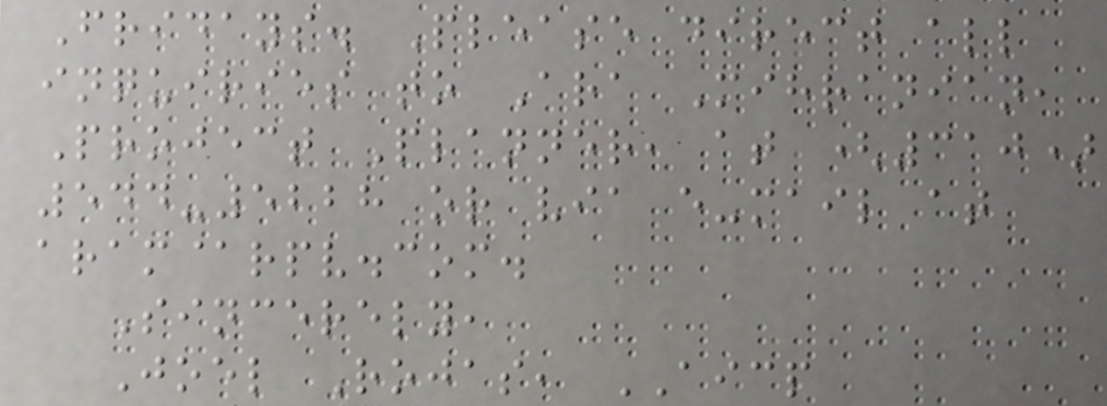Fridays. Please direct all
inquiries to Ara Mihranian,
Project Planner, at (310)
544-5228 or via e-mail at
aram@rpv.com.
Sincerely,
Joel Rojas, AICP
